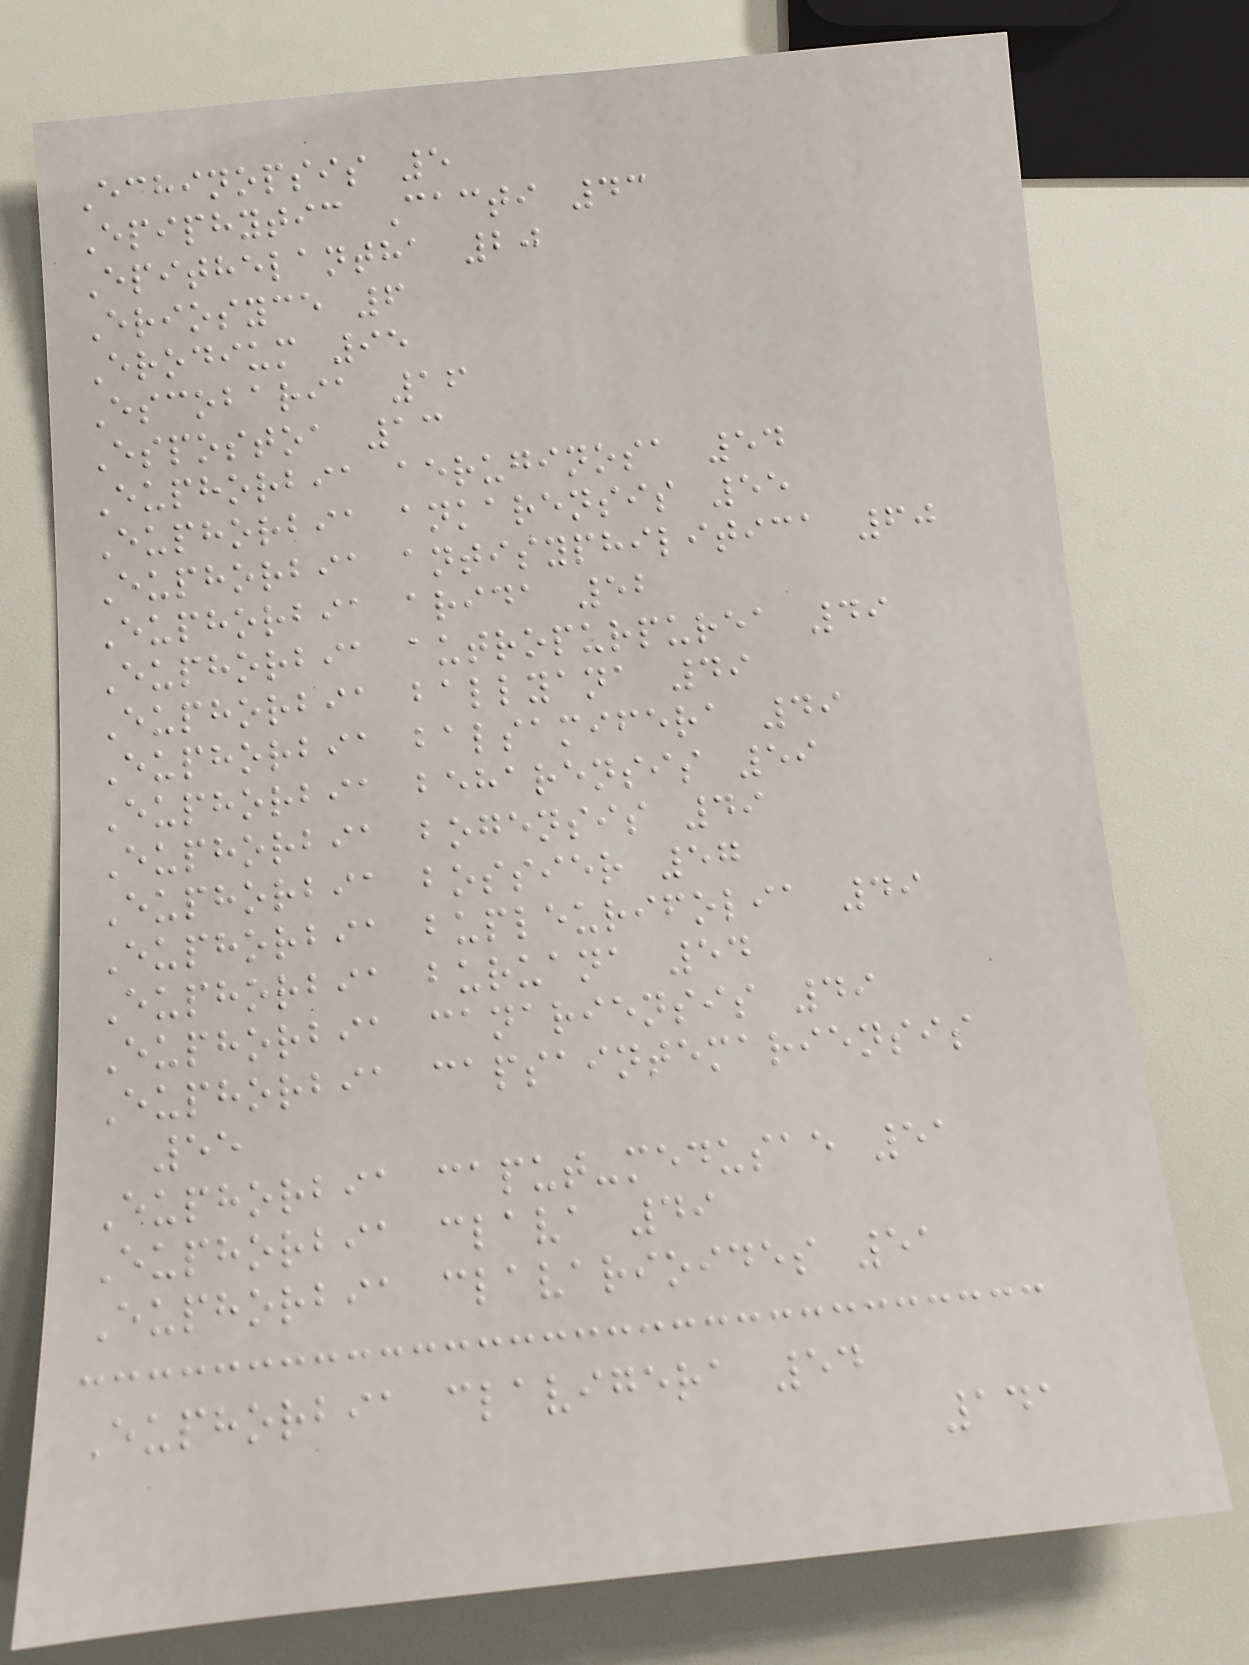Echinopsis 5
Epiphytic Cacti 43
Epithelantha 20
Eriosyce 6
Erodium 95
Escobaria 16
Espostoa 13
Euphorbia aeruginosa 54
Euphorbia ankarensis 55
Euphorbia antisyphilitica 60
Euphorbia arida 52
Euphorbia autropurpurea 49
Euphorbia ballyana 49
Euphorbia balsamifera 49
Euphorbia beharensis 59
Euphorbia bogensis 49
Euphorbia bossier 57
Euphorbia bupleurifolia 49
Euphorbia buruana 54
Euphorbia canariensis 49
Euphorbia capsaintemariensis
55
Euphorbia caput-medusae 51
Euphorbia clava 49
Euphorbia clavarioides 51
Euphorbia clavigera 54
141
